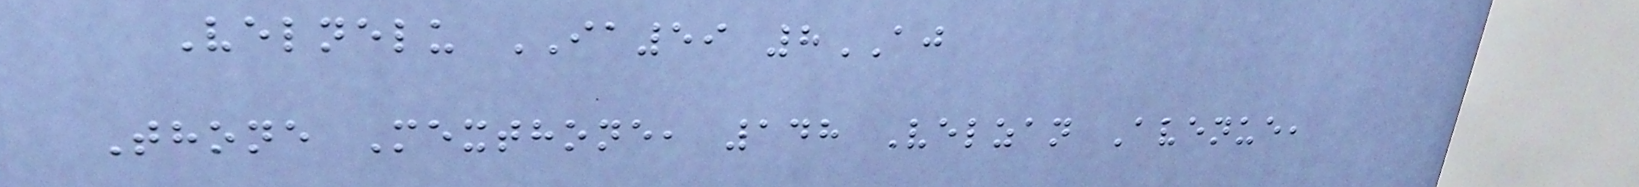Velnelu IA59 8AJ
Thone Mexthone, 148 Velzan Avenue,
